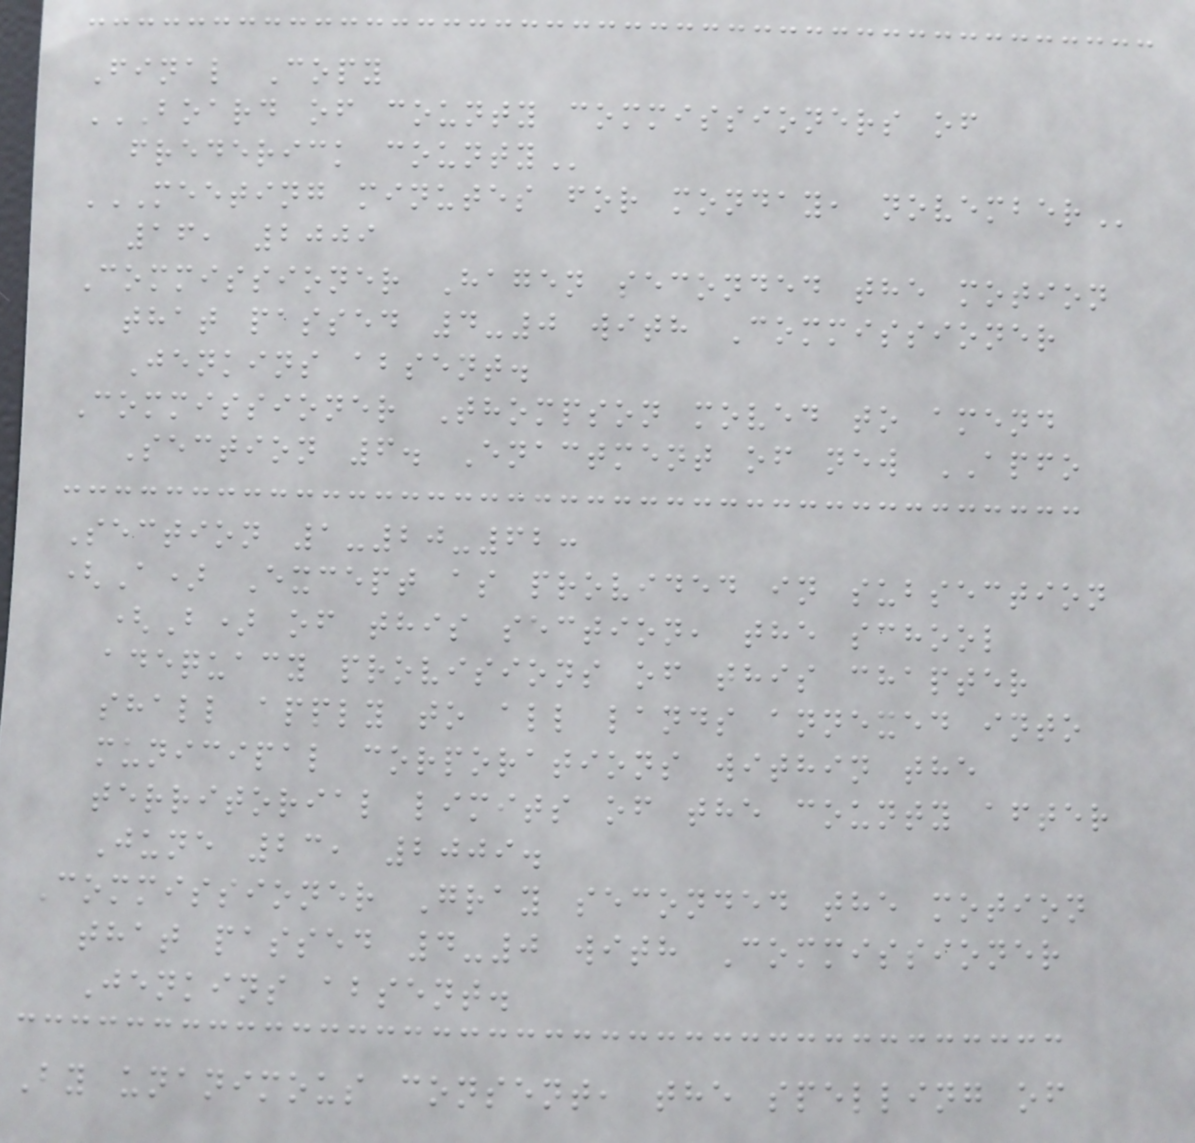Final Copy
BOARD OF COUNTY COMMISSIONERS OF
FREDERICK COUNTY
MEETING MINUTES FOR MONDAY, NOVEMBER
16, 2009
Commissioner Hagen seconded the motion
that passed 4-0 with Commissioner
Jenkins absent.
Commissioner Thompson moved to amend
Section 6. Enactment of new APFO
Section 1-20-62:
(A) Except as provided in subsection
(B) of this section, the school
adequacy provisions of this chapter
shall apply to all lands annexed into
municipal corporations within the
territorial limits of the county after
June 23, 2009.
Commissioner Gray seconded the motion
that passed 4-0 with Commissioner
Jenkins absent.
By unanimous consent, the spelling of
